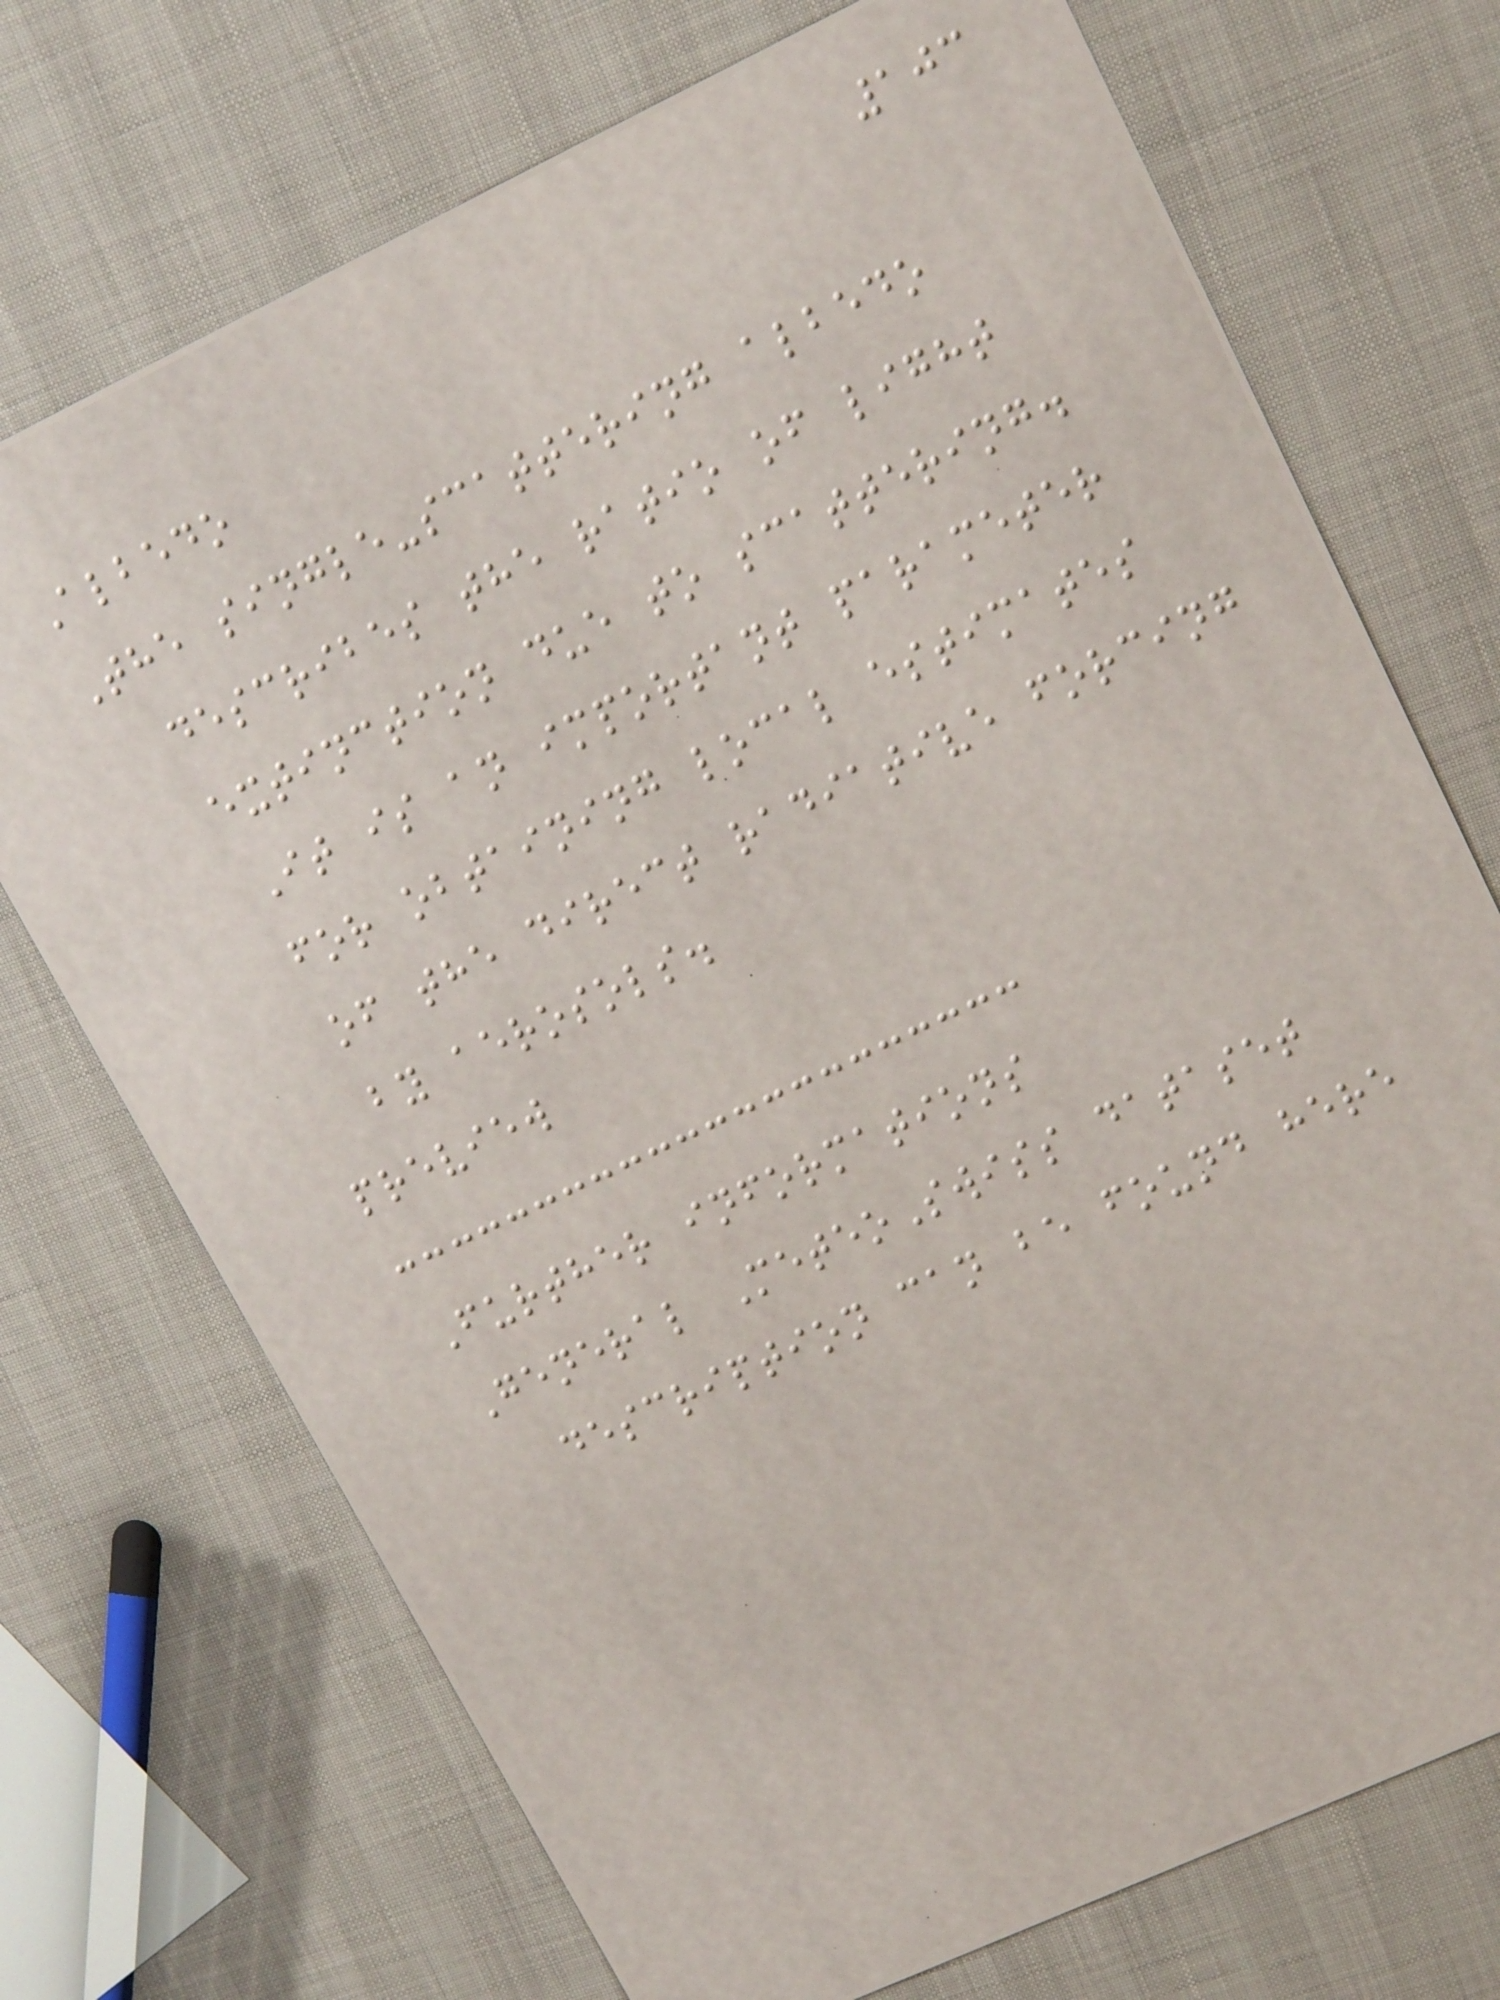103
Albedo
The single-scattering albedo
describes the ratio of light
extinction due to scattering.
It is an important parameter
for obtaining local estimates
of the direct radiative forcing
by aerosols.
preview
Further informations
General MeteoSwiss dataset
description can be found here
